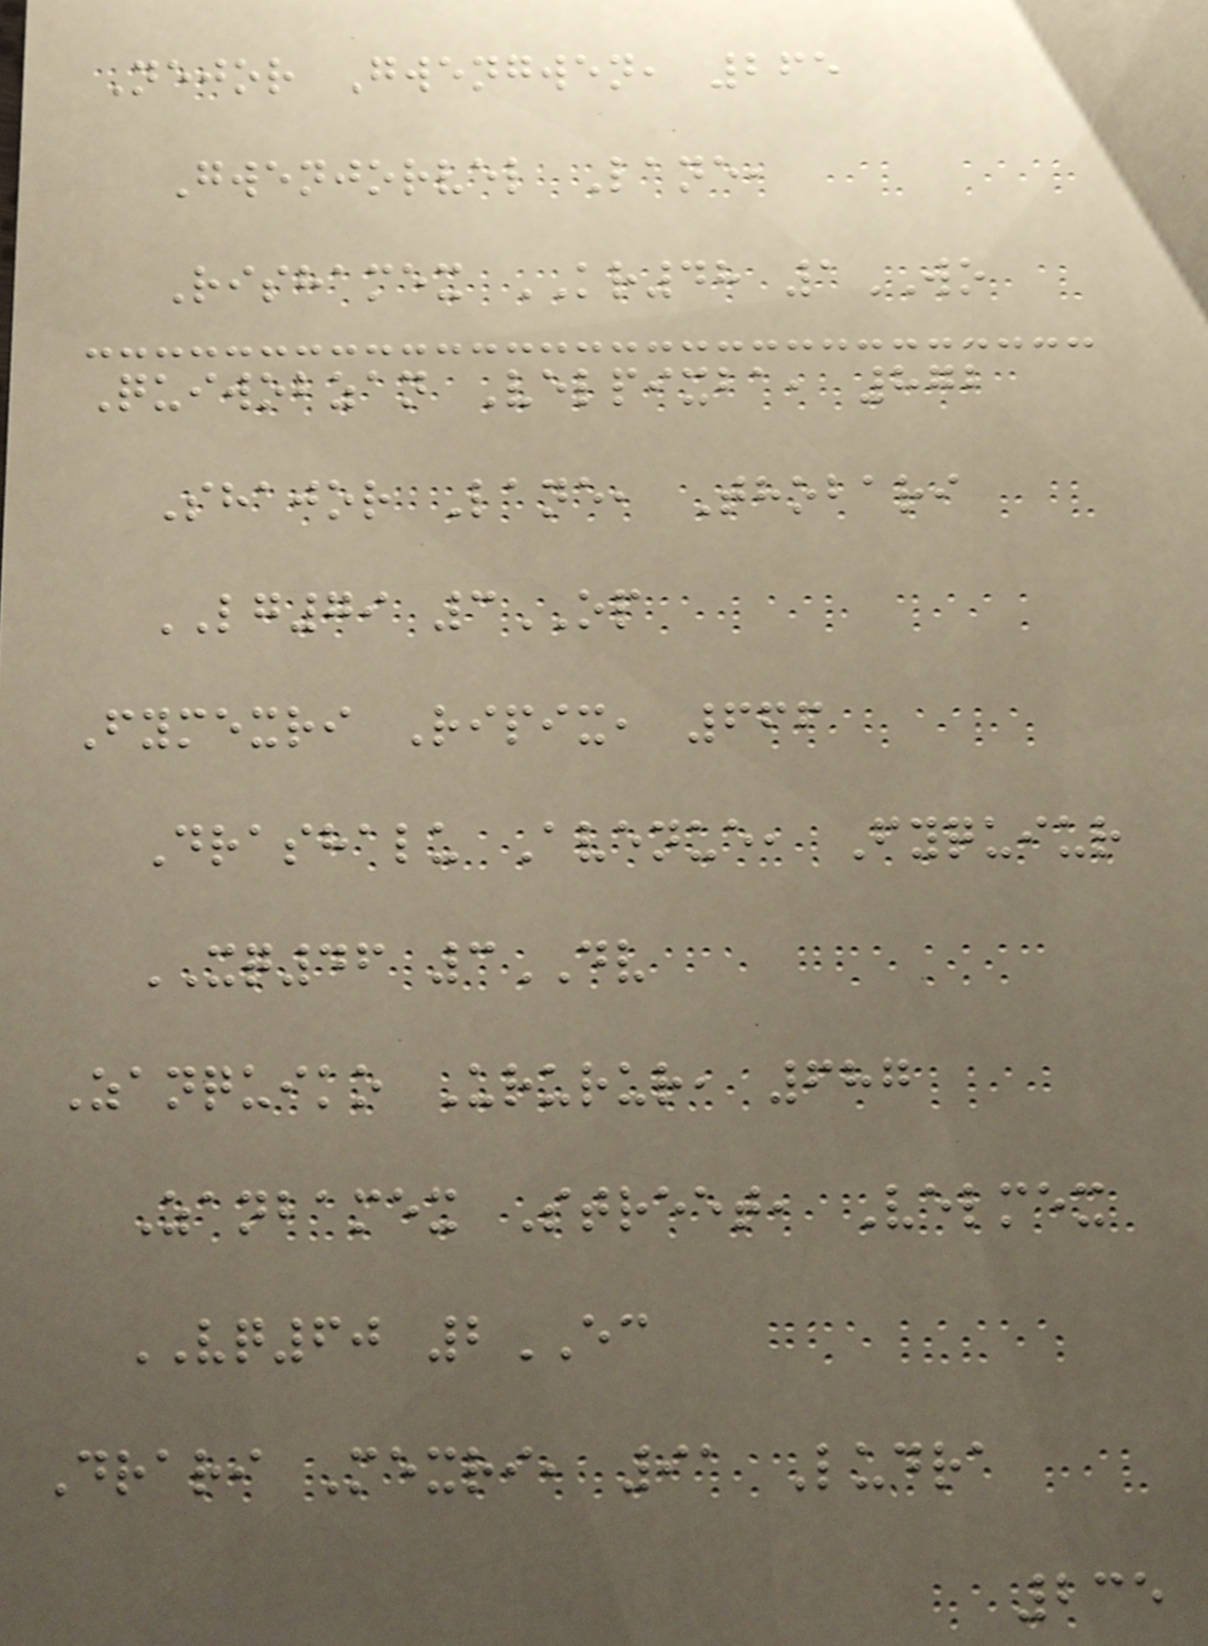Nejor Gwengwen, 265
Gwenjorvel Lane,
Rishamex KR48 1WO
Quiwobzan Velpixba, 872
Shajor Lane, Thobari
LG79 3OP
Fymexri Ripix, 666
Drashalu Avenue, Fyquiur
XQ46 3DV
Zanquiko Ururur, 687
Zanbamex Street, Velmex
VQ60 2EC
Drari Mexri, 91 Ludra
235
